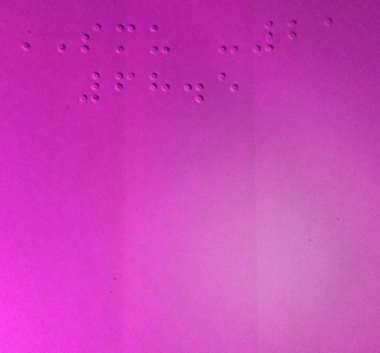SMU -21
68.5
